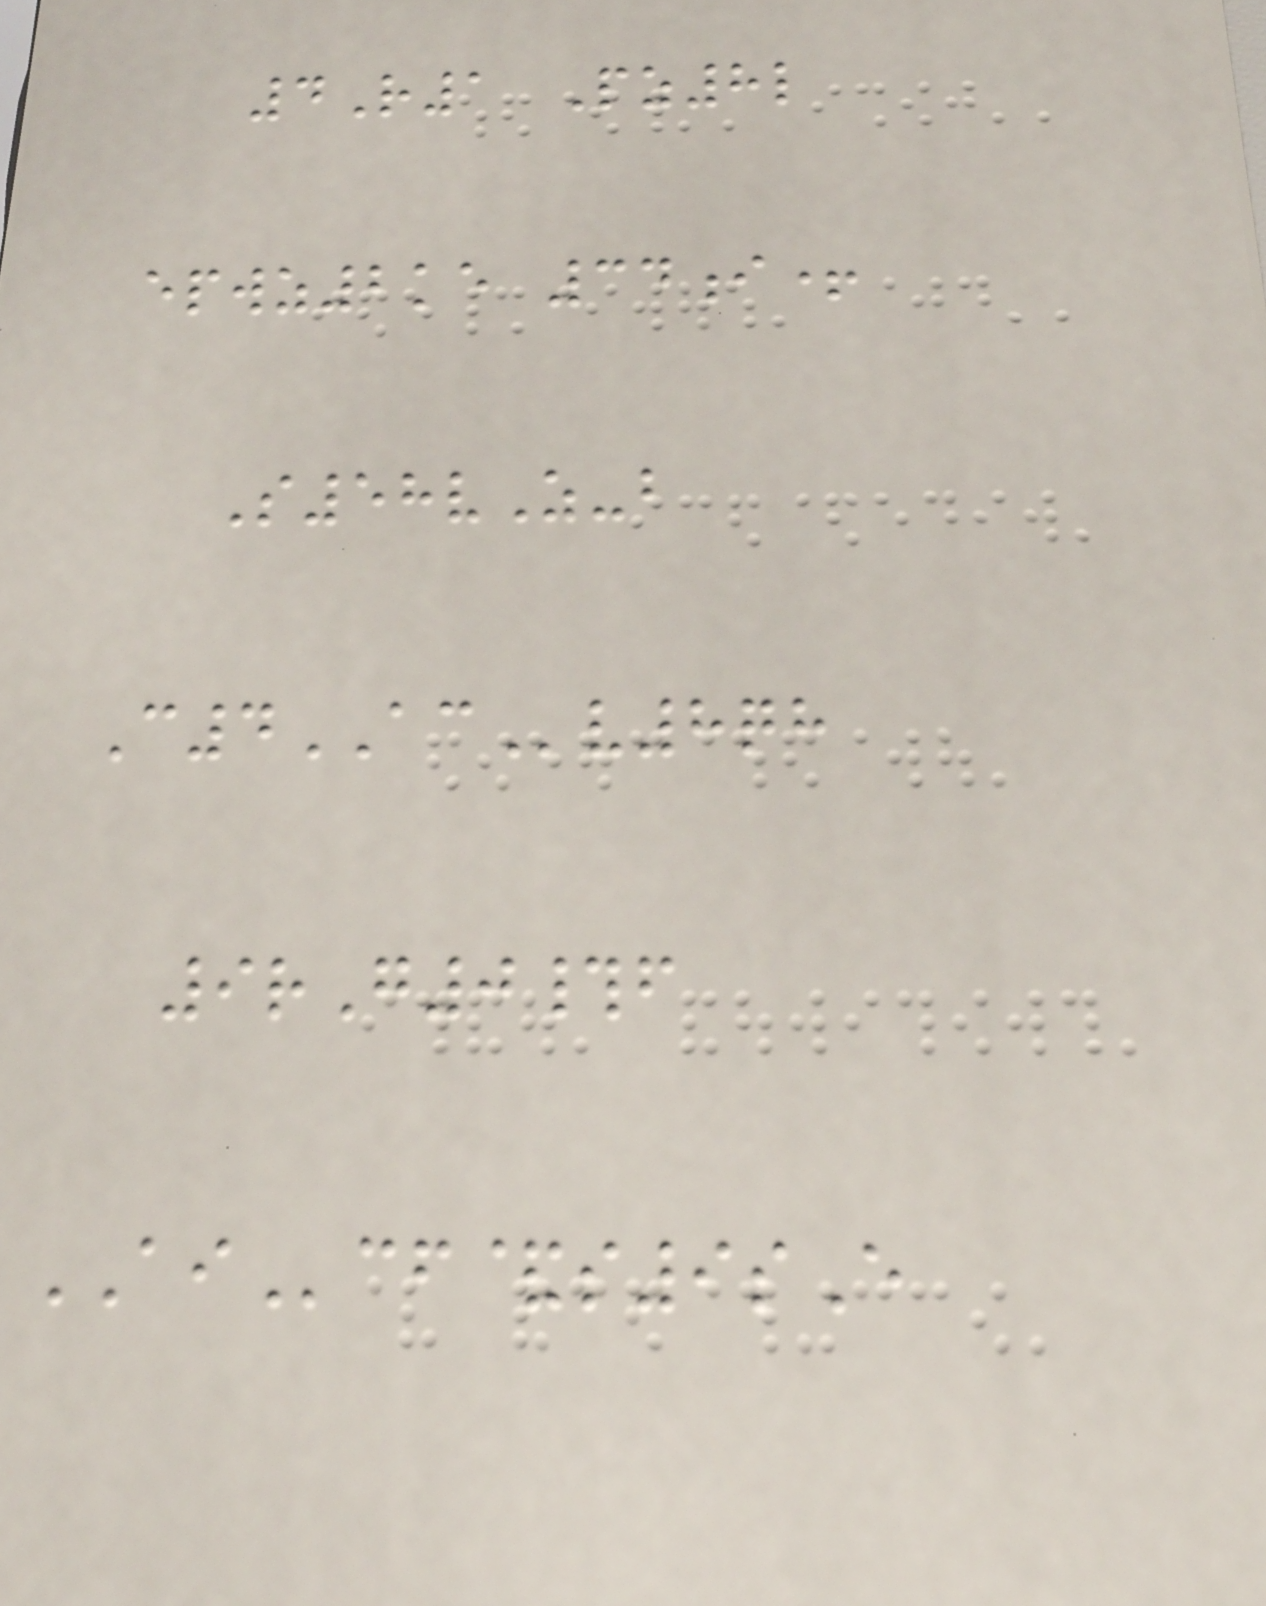4R1 Pz8l
epwz2ke 34i+
S58vZ-b
C4ACv8qh
9rG0#f
AIcf&s9sE
